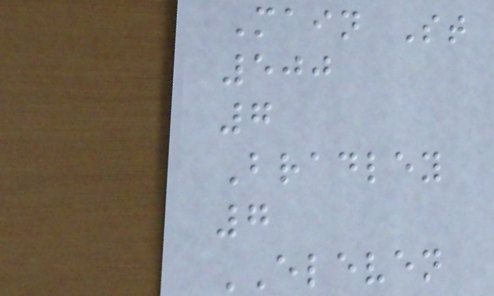Main St
500
7
Bradley
7
ELEVEN
